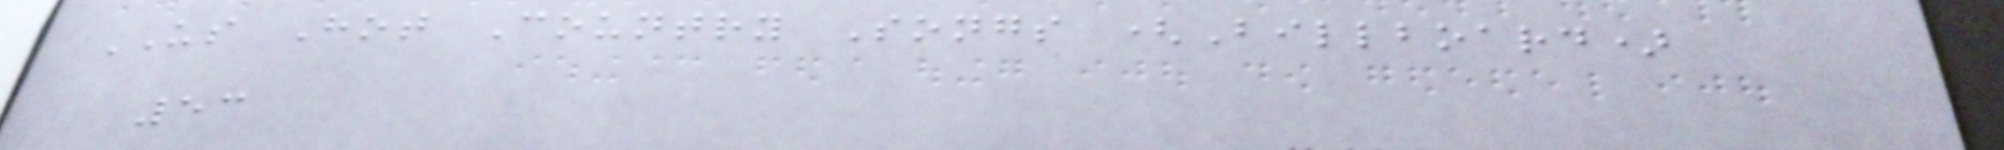US Hot Country Songs (Billboard)
53
